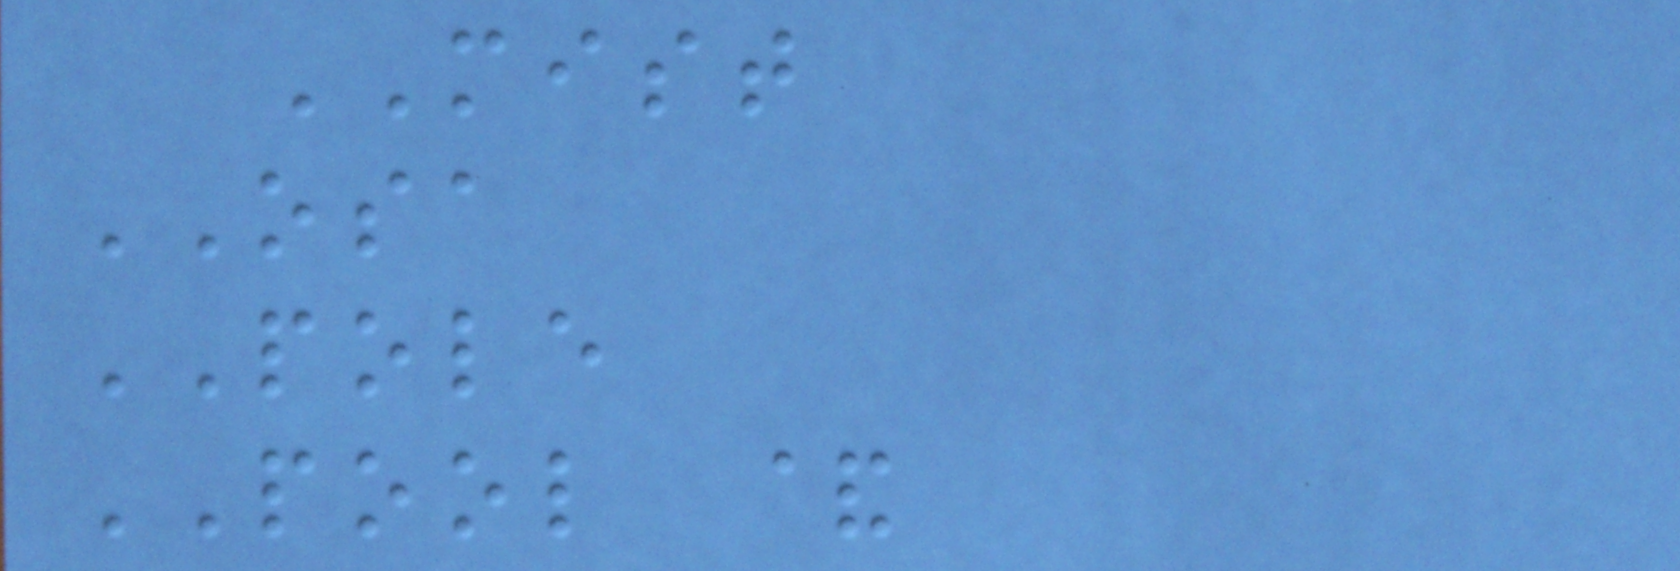MIST
OSA
POLE
POOL &
